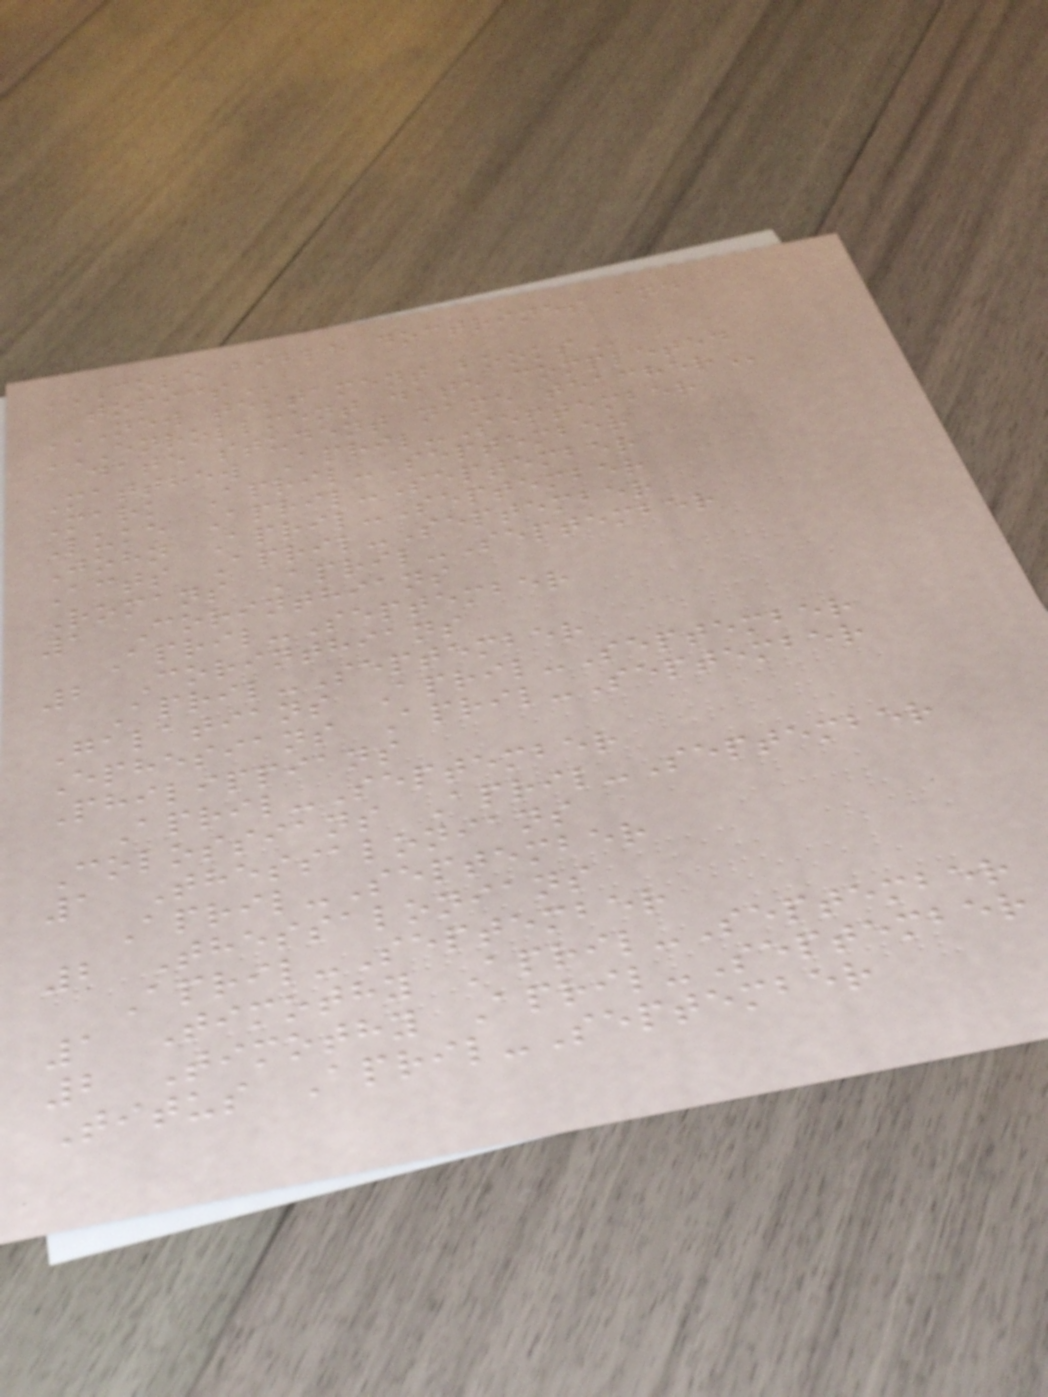CORE BIBLE DOCTRINES AND
TOPICS
NEW TESTAMENT BOOKS
ENROLLMENT DATE COMPLETED
DATE STUDENT NAME TEACHER
Matthew April-September
Mark April-September
Luke April-September
John April-September
Acts April-September
Romans April-September
1 Corinthians
April-September
2 Corinthians
April-September
Galatians April-September
Ephesians April-September
Philippians
April-September
Colossians April-September
1 Thessalonians
April-September
2 Thessalonians
April-September
1 Timothy April-September
2 Timothy April-September
Titus April-September
